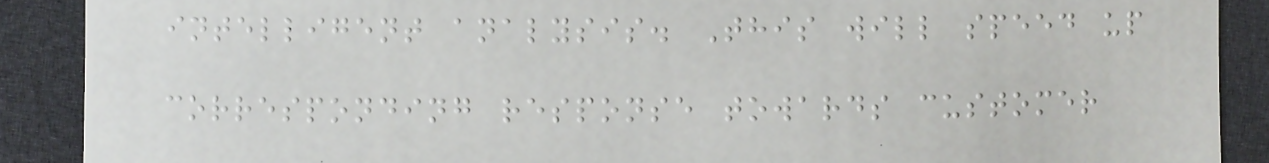intelligent analysis. This will speed up
corresponding response towards customer
